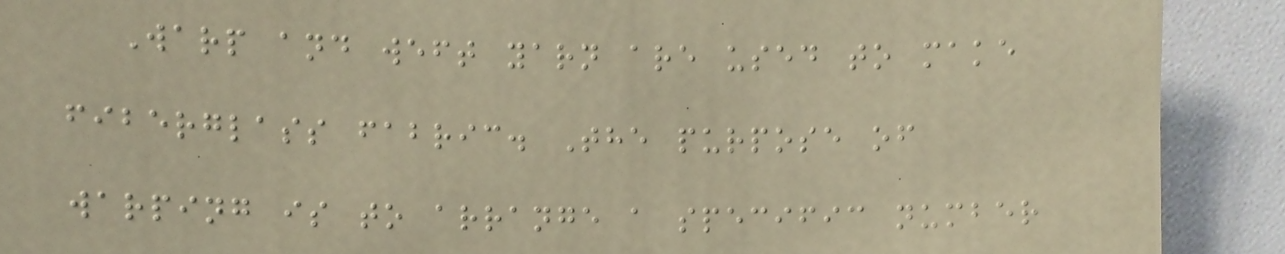Warp and weft yarn are used to make
fiberglass fabric. The purpose of
warping is to arrange a specific number
